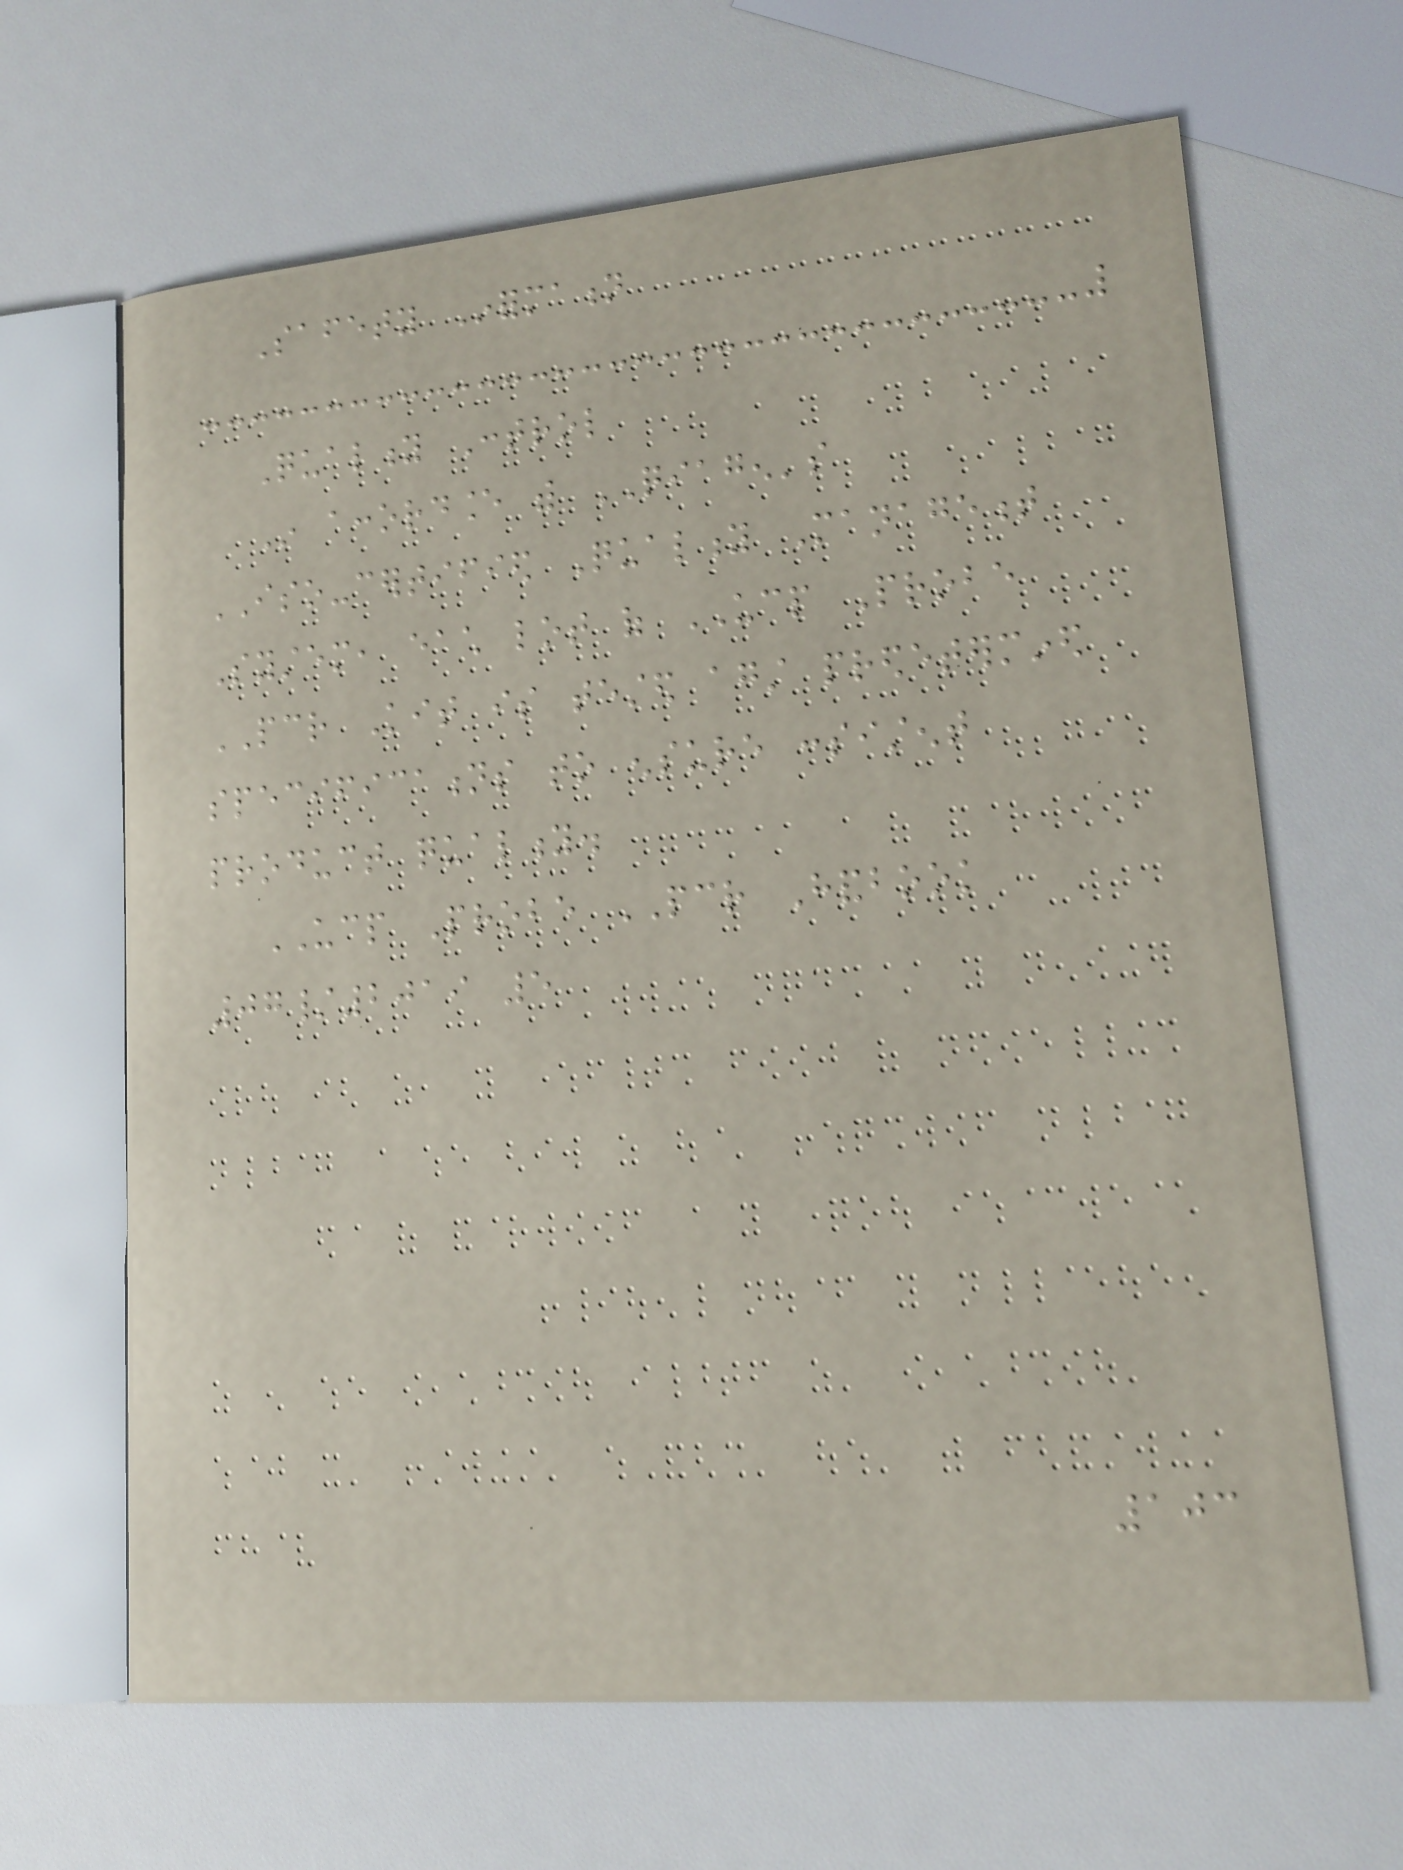Safety Information
Quality Control
In accordance with QIAGEN's
ISO-certified Quality Management
System, each lot of UCP Probe
PCR Kit is tested against predetermined
specifications to ensure consistent
product quality.
UCP Probe PCR Handbook
07/2019 5
103
